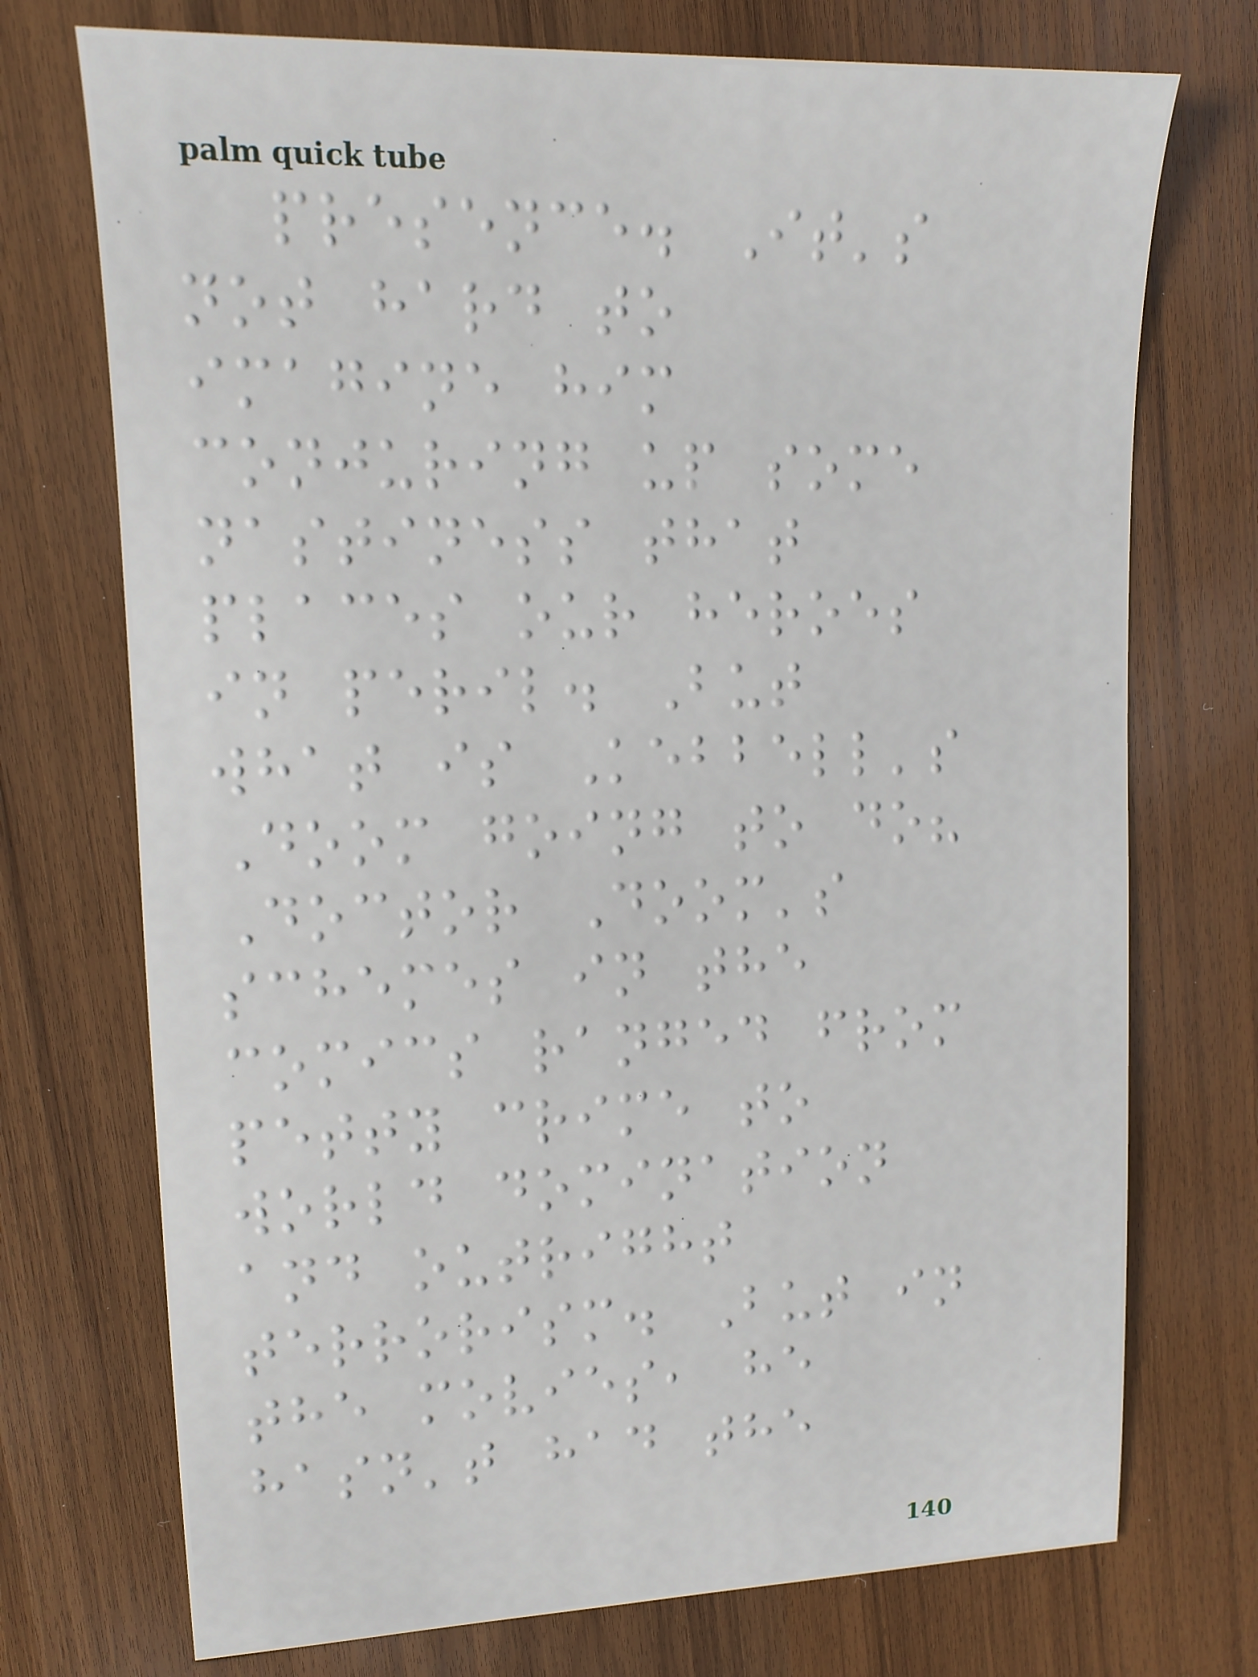presence. It's
not hard to
imagine him
conjuring up some
nastiness that
places our heroes
in peril. But
what is Kebbell's
Doom going to do?
Doctor Doom's
schemes in the
comics ranged from
petty crime to
world domination
and outright
terrorism. But in
the movies, he
hasn't had the
